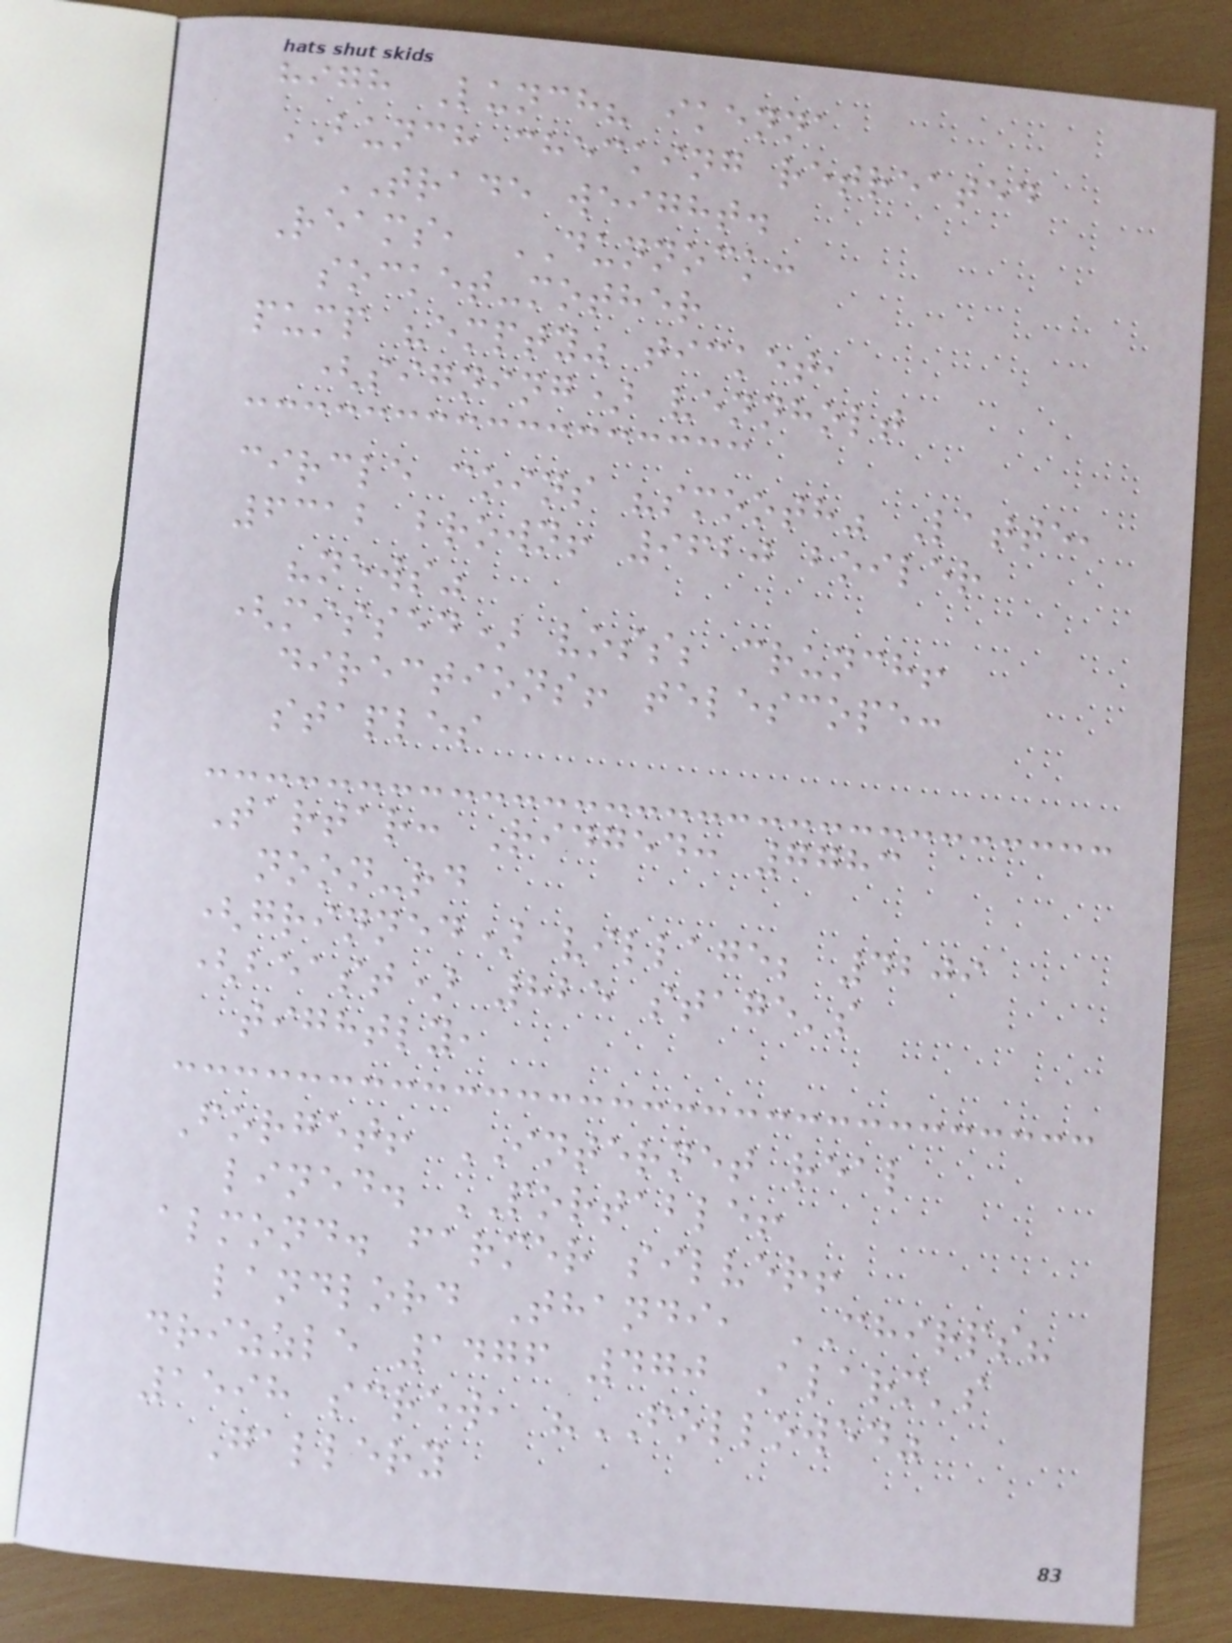high Lunch? ikenna
BUNCH checking retreated
TRADE weight.
Reams, DUNNOCK:
socket-mother
pump "empty" ticket,
(signing) vennholt
circle coins "smooth" Latte,
6312 brown! 9620 boiler
"news"
(missed) voss; crunch!
directions! telescope:
staples
Tartar: Ridged: 7783
noon-rd
(grinned) village; 4209
(beast) 825 stage's
tightly,
Forget! INTERNET real
lined. PORTABLE!
almond. farmer silver!
landlord Thandi, CHIRPS?
drizzle 1476 470 Alarm's
1598 screw, "FOLLOWED"
Gallery
